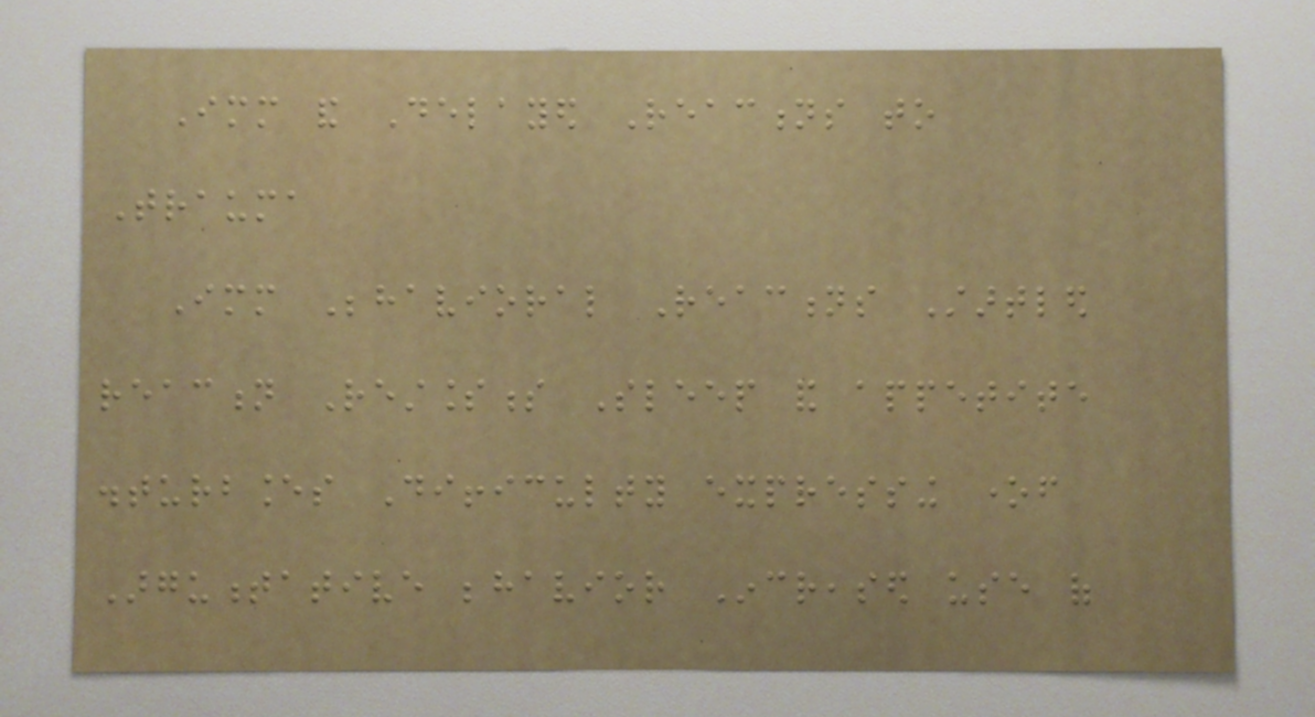Immediate and Delayed Reactions to
Trauma
Immediate Behavioral Reactions Startled
reaction Restlessness Sleep and appetite
disturbances Difficulty expressing oneself
Argumentative behavior Increased use of
